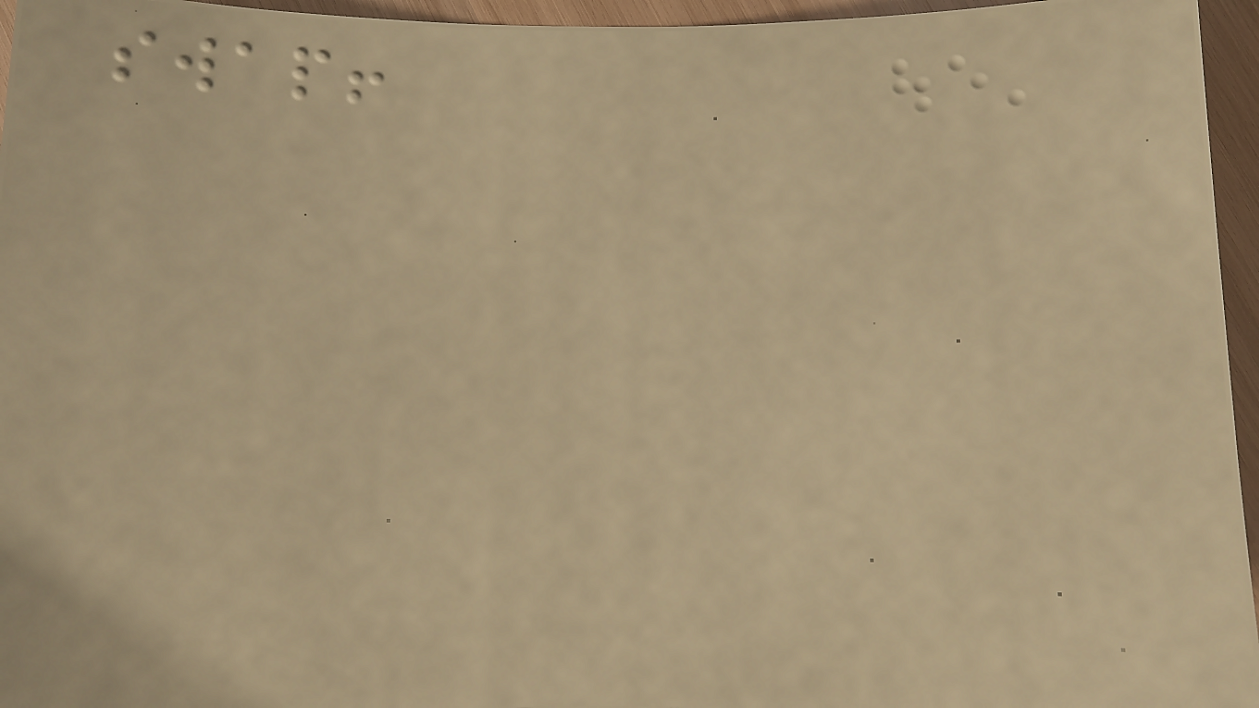swap!
